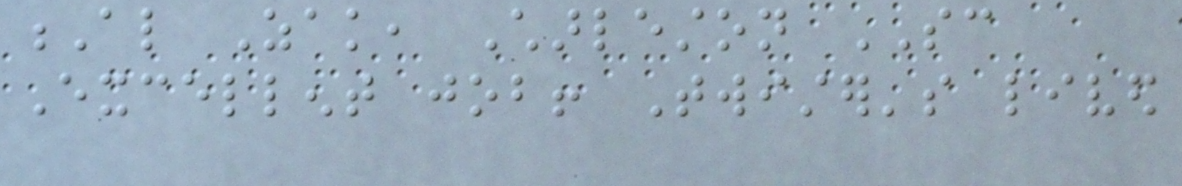Al Zak, Charleston SC
Excellent job! Twister's lived
